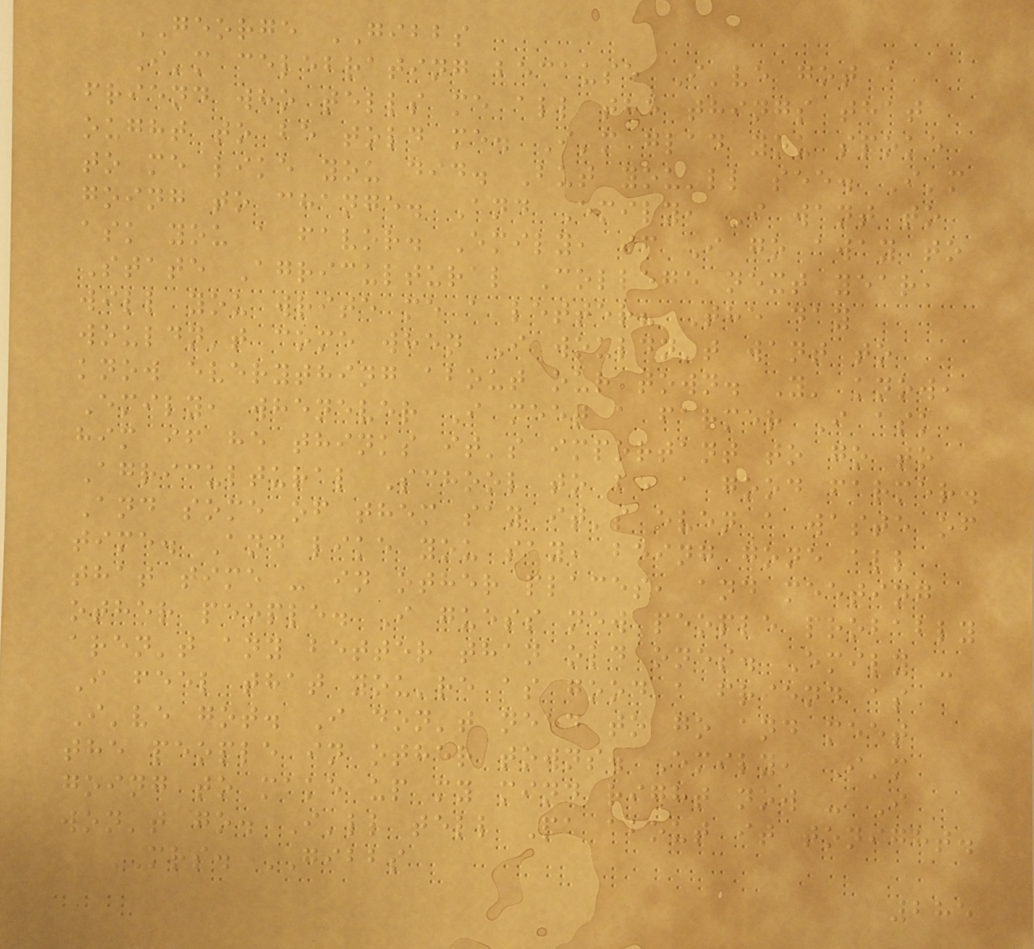GEORGE GIBBS
I'm celebrating because I've got a
friend who tells me all the things that
ought to be told me. I'm glad you spoke
to me like you did. But you'll see. I'm
going to change. And Emily, I want to
ask you a favor. Emily, if I go away to
State Agricultural College next year,
will you write me a letter? The day
wouldn't come when I wouldn't want to
know everything about our town. Y' know,
Emily, whenever I meet a farmer I ask
him if he thinks it's important to go to
Agricultural School to be a good farmer.
And some of them say it's even a waste of
time. And like you say, being gone all
that time - in other places, and meeting
other people. I guess new people probably
aren't any better than old ones. Emily -
I feel that you're as good a friend as
I've got. I don't need to go and meet
the people in other towns. Emily, I'm
going to make up my mind right now - I
won't go. I'll tell Pa about it tonight.
MRS. GIBBS
285
